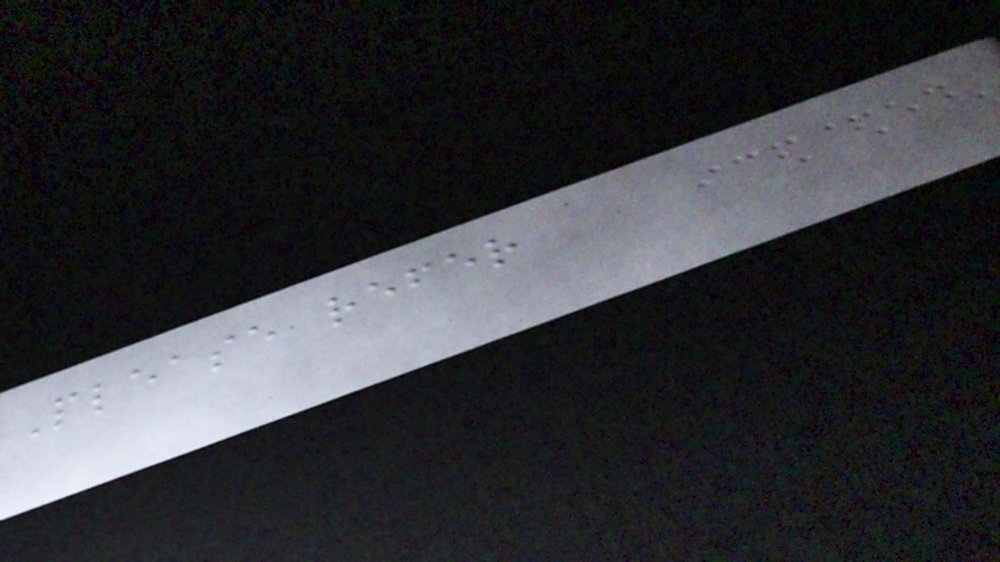Please refer
